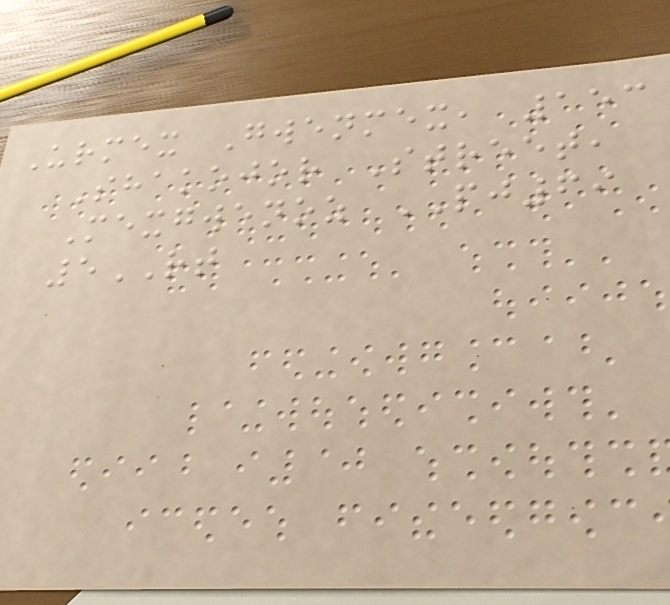Urmex Gwenmex, 153
Shakojor Street,
Mexgwenoz PJ69
5RT
